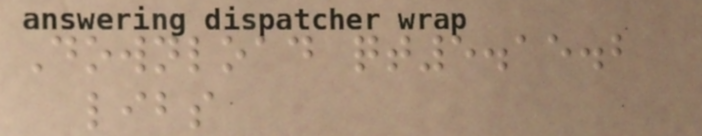Download qt5.15.2
libs
